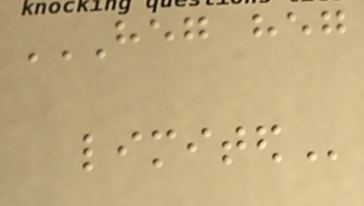HEG HEG
LIMITED
